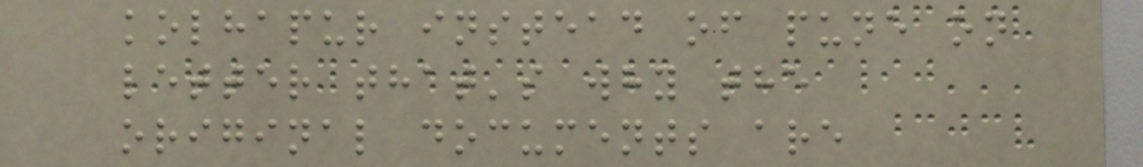kolhapur instead of pune on
letter that's why the
original documents are
